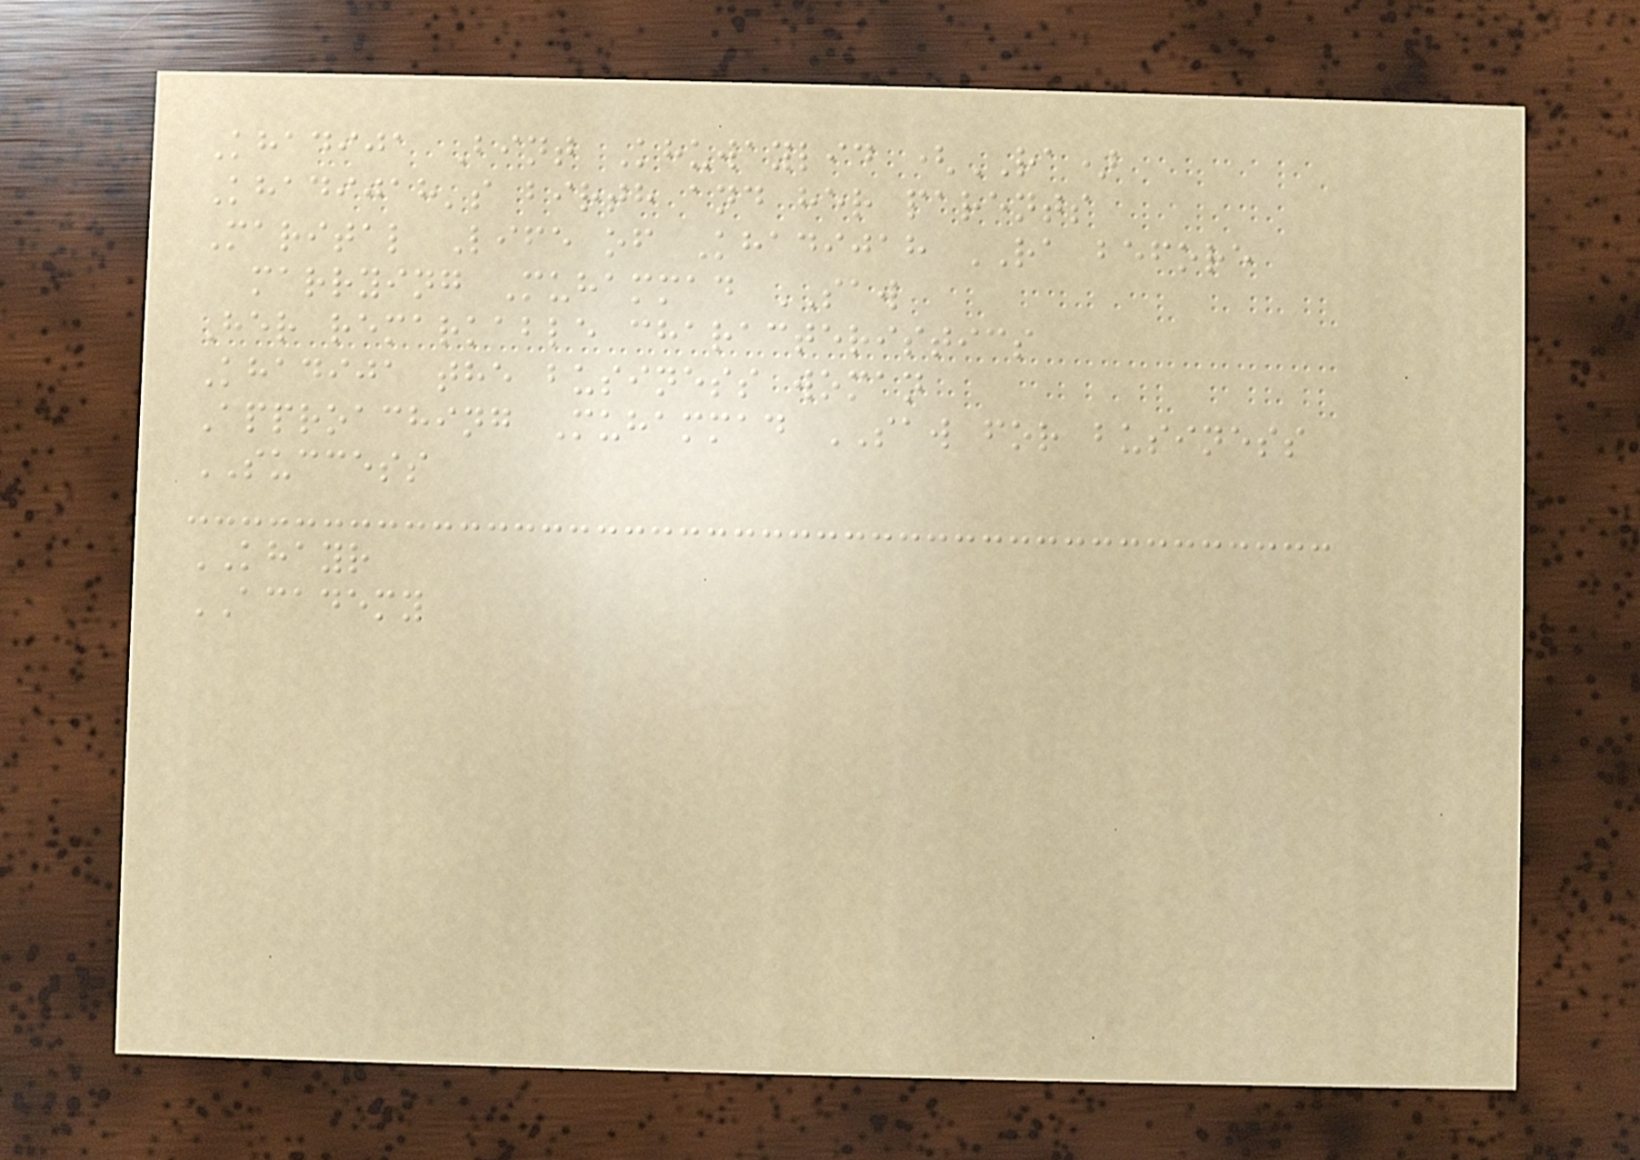Khadija Bint Khuwaylid (RA)
Khadijah's birth and her parents
Marital Life of Khadijah RA before
marrying Muhammad SAW
Her remarkable characteristics
Khadija the business woman
Approaching Muhammad SAW for business
SUCCESS
KHAYR
ACADEMY
